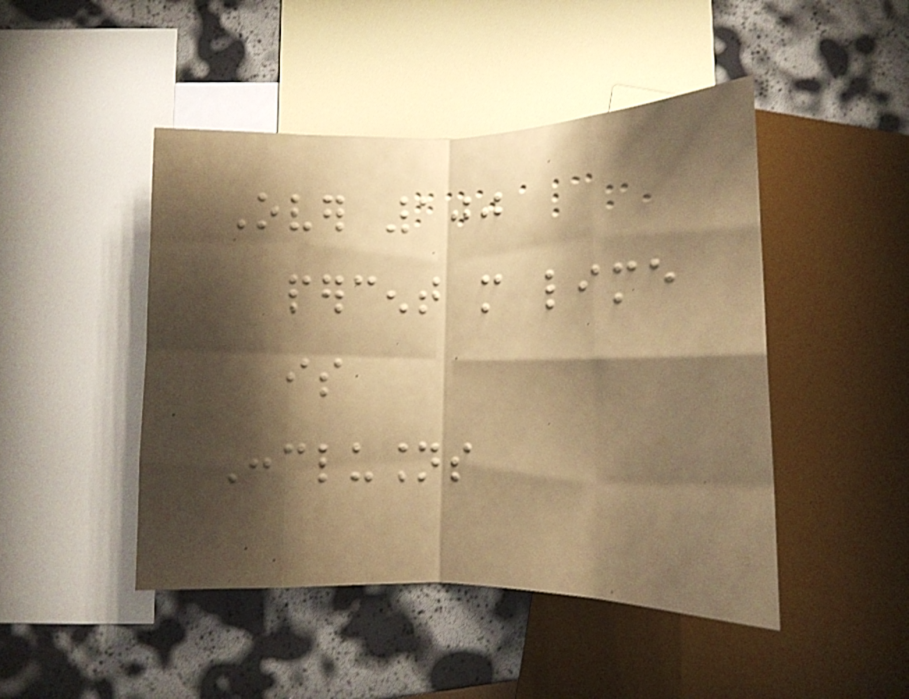Over 100
percent more lime
is
Conclusions
